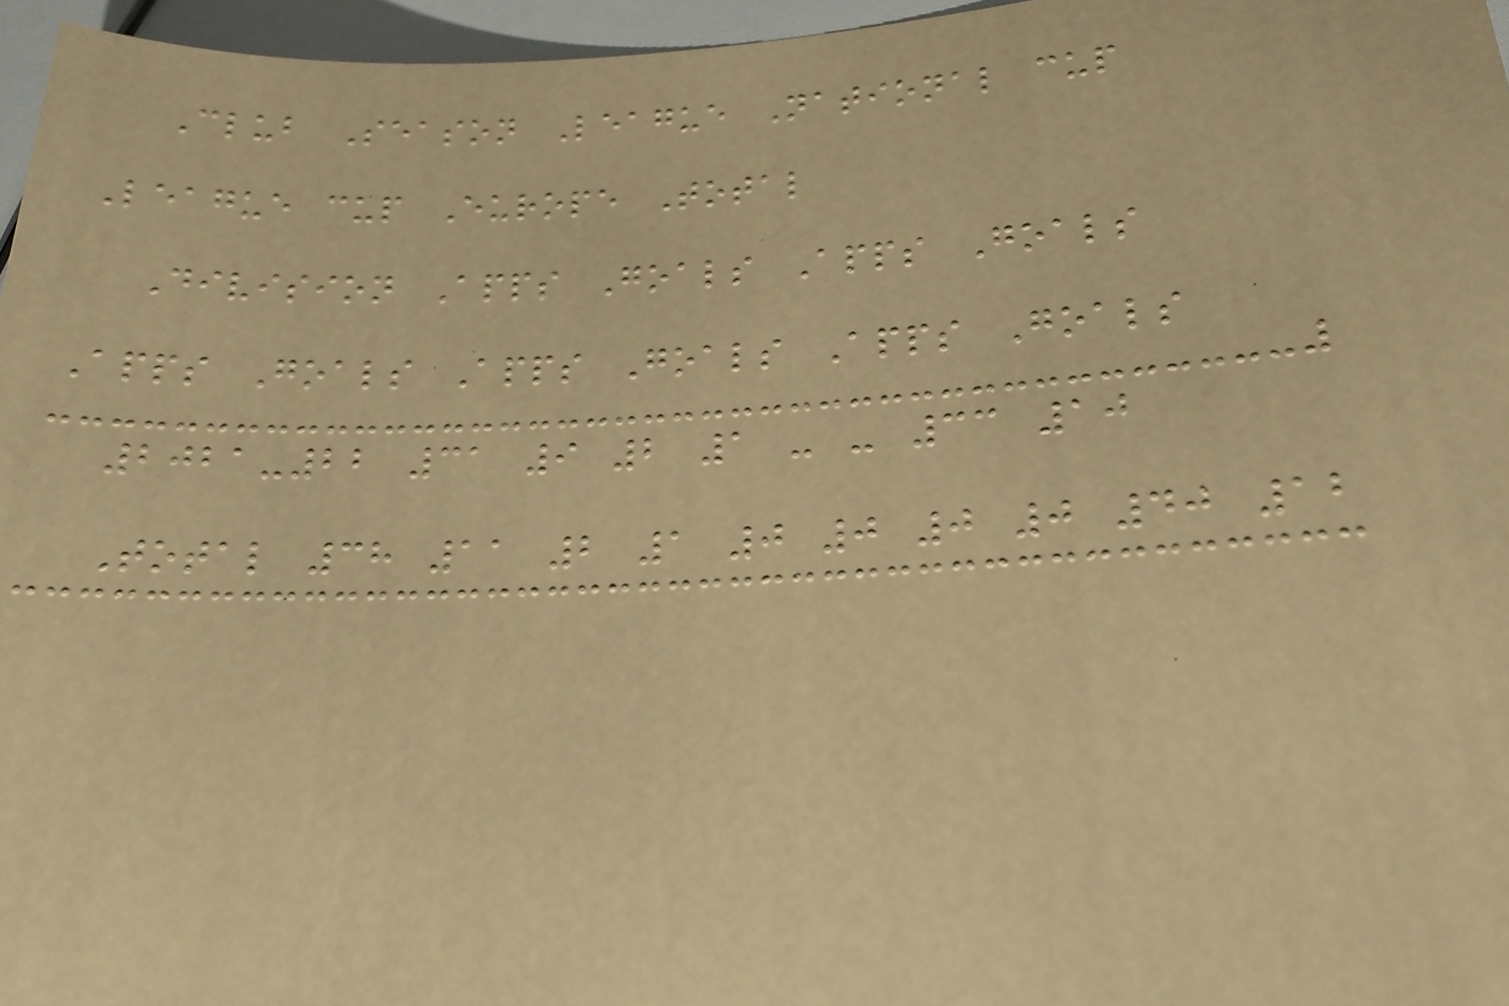Club Season League National cup
League cup Europe Total
Division Apps Goals Apps Goals
Apps Goals Apps Goals Apps Goals
2021-22 31 9 2 1 - - 33 10
Total 38 11 2 1 0 0 0 0 40 12
